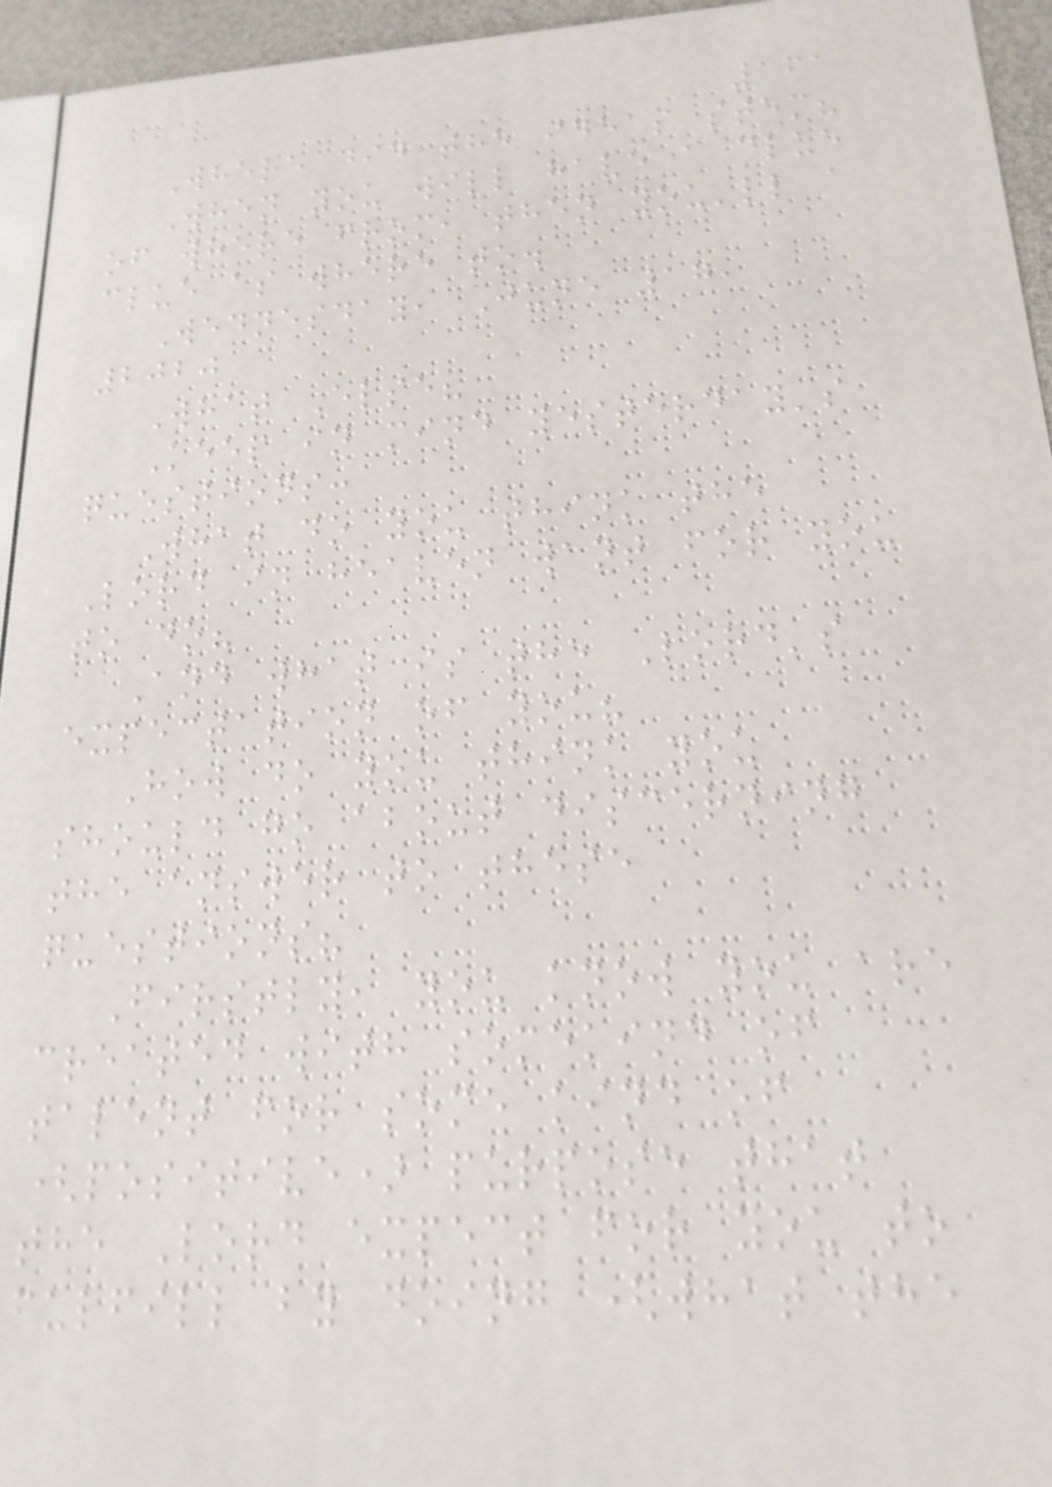161
Where did the ideas stem?
When you will have a clue
of where from, then you'll a
clue as where to.
Wednesday, June 17,
2020
What Else?
Keep in mind yesterday's
questions:
What do you think the
Lord in heaven want for you
to do?
And what is the Lord's
expectation of you?
How do you think you
should go about discerning
the answer to these
questions?
Firstly, you know you are
created with somekind of
talent for some kind of
(positive) purpose that
the Lord expect for you to
fulfill by doing (what the
